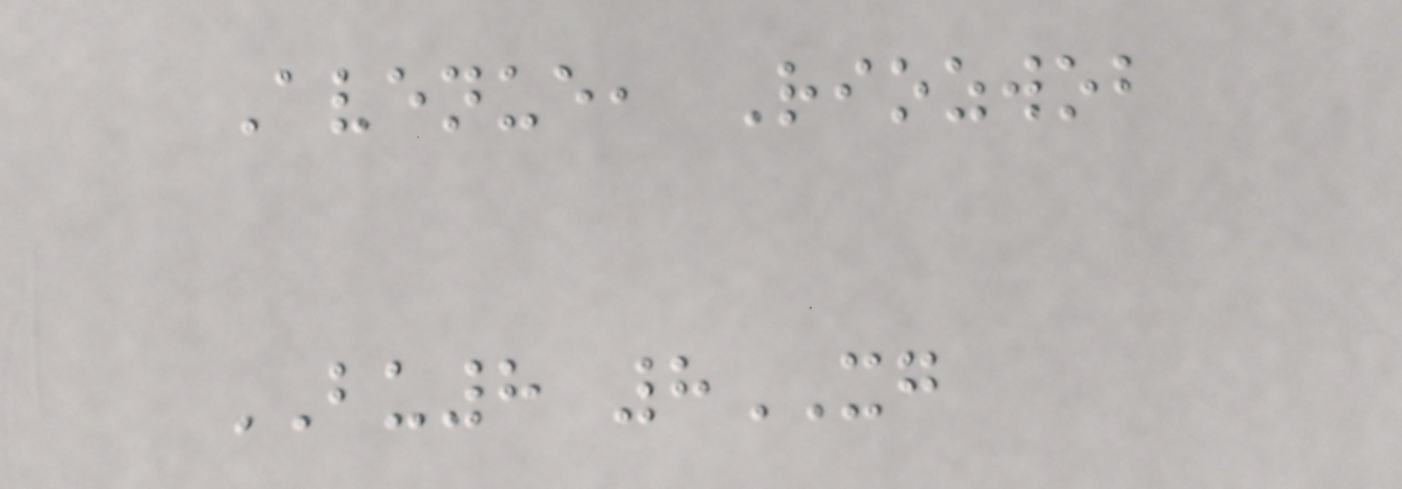Avenue, Riozwob
BU8 8XG
